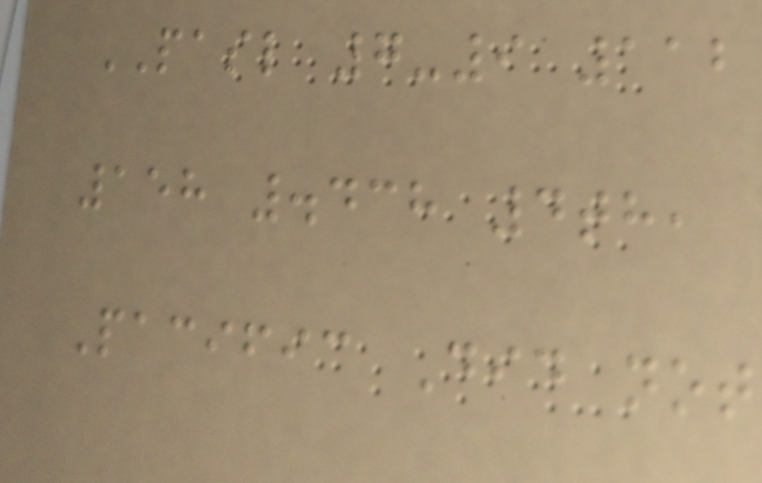PASL 7-9 112
158 .438 4th,
Pacific Did not
